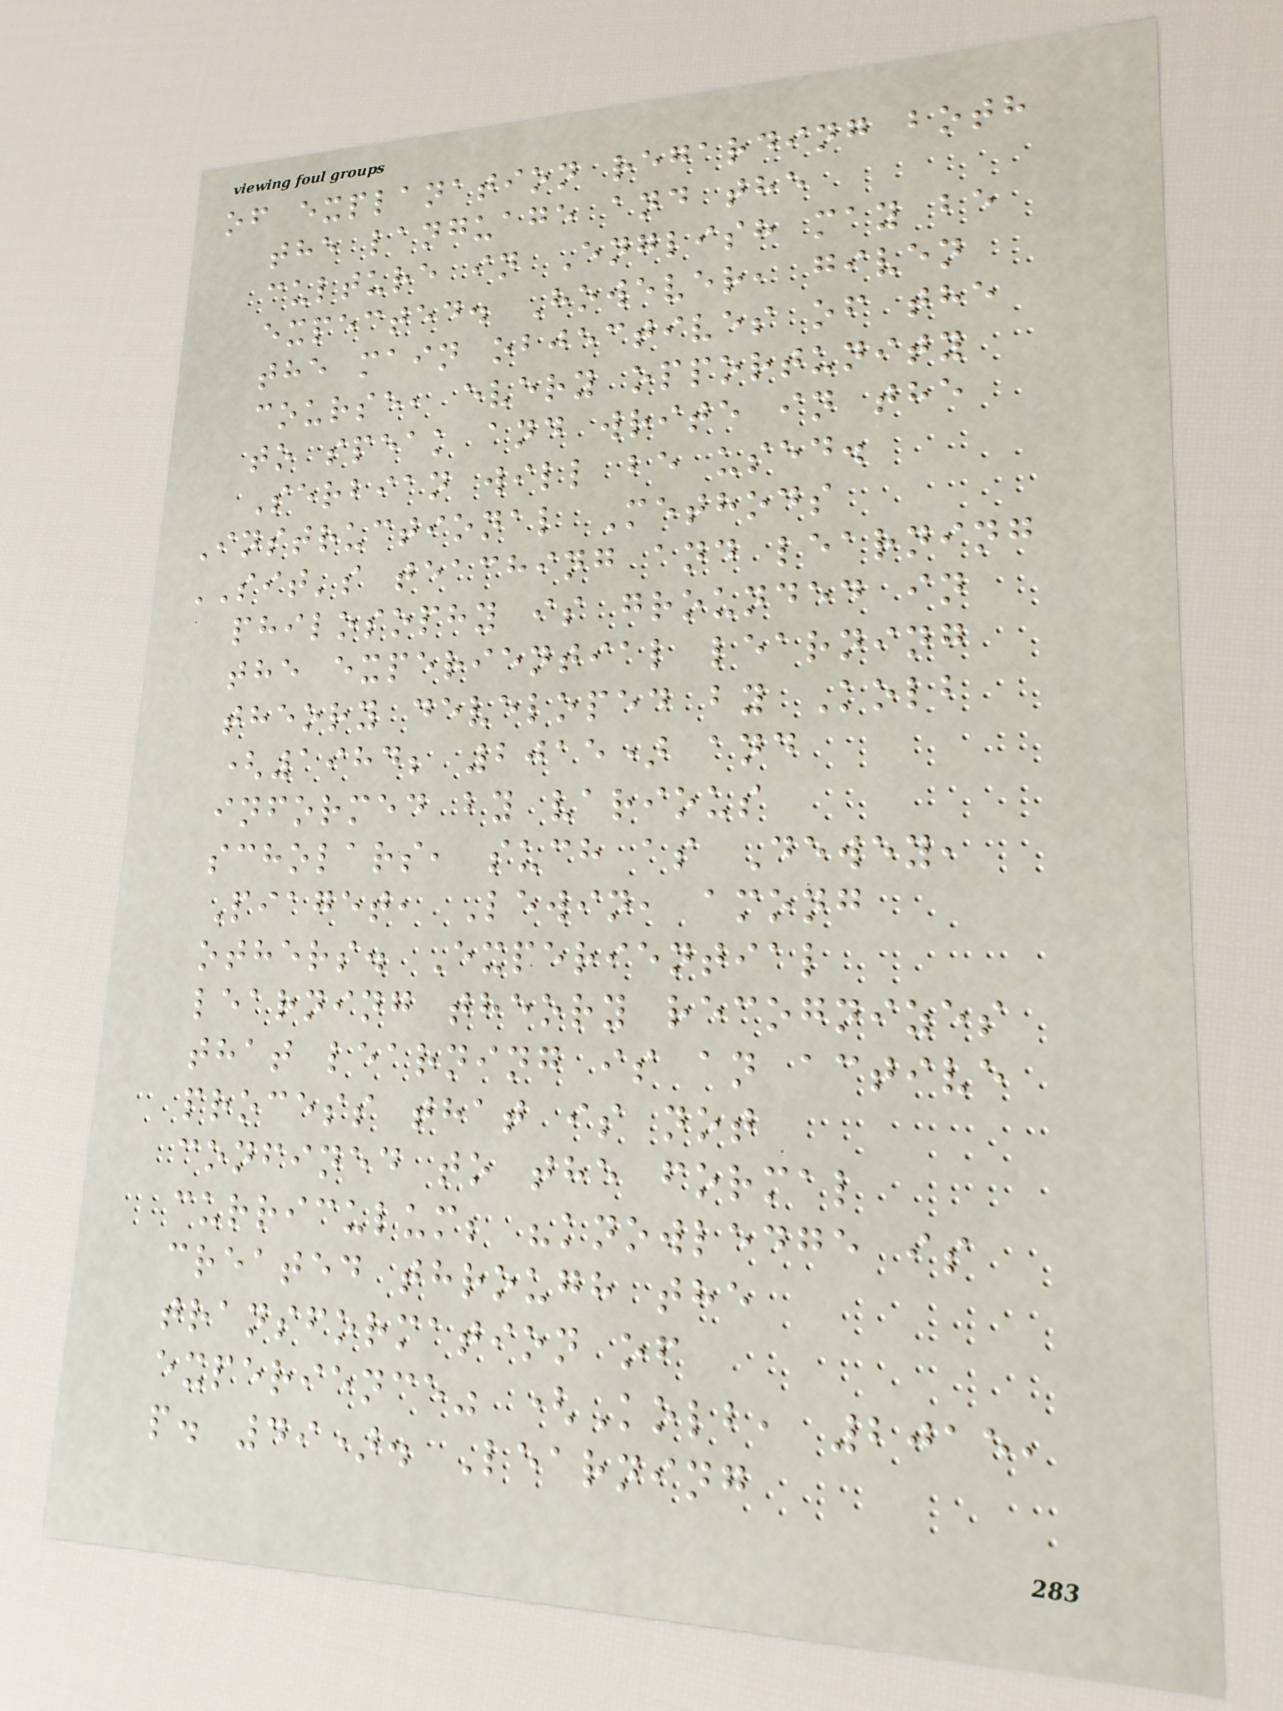of explanation regarding both
the language and the
culture in English may be
expected. However, given
the main objectives of the
course, every opportunity
to speak and write in the
Serbian will be used.
Instructional Methods
SIT's teaching and learning
philosophy is grounded in
the experiential learning
theory developed by Kolb
(1984; 2015) and
informed by various
scholars, such as Dewey,
Piaget, Lewin, among
others. Experiential
learning theory recognizes
that learning is an active
process that is not
confined to the formal
curriculum; "knowledge is
created through the
transformation of
experience" (Kolb, 2015,
p. 49). Learning
